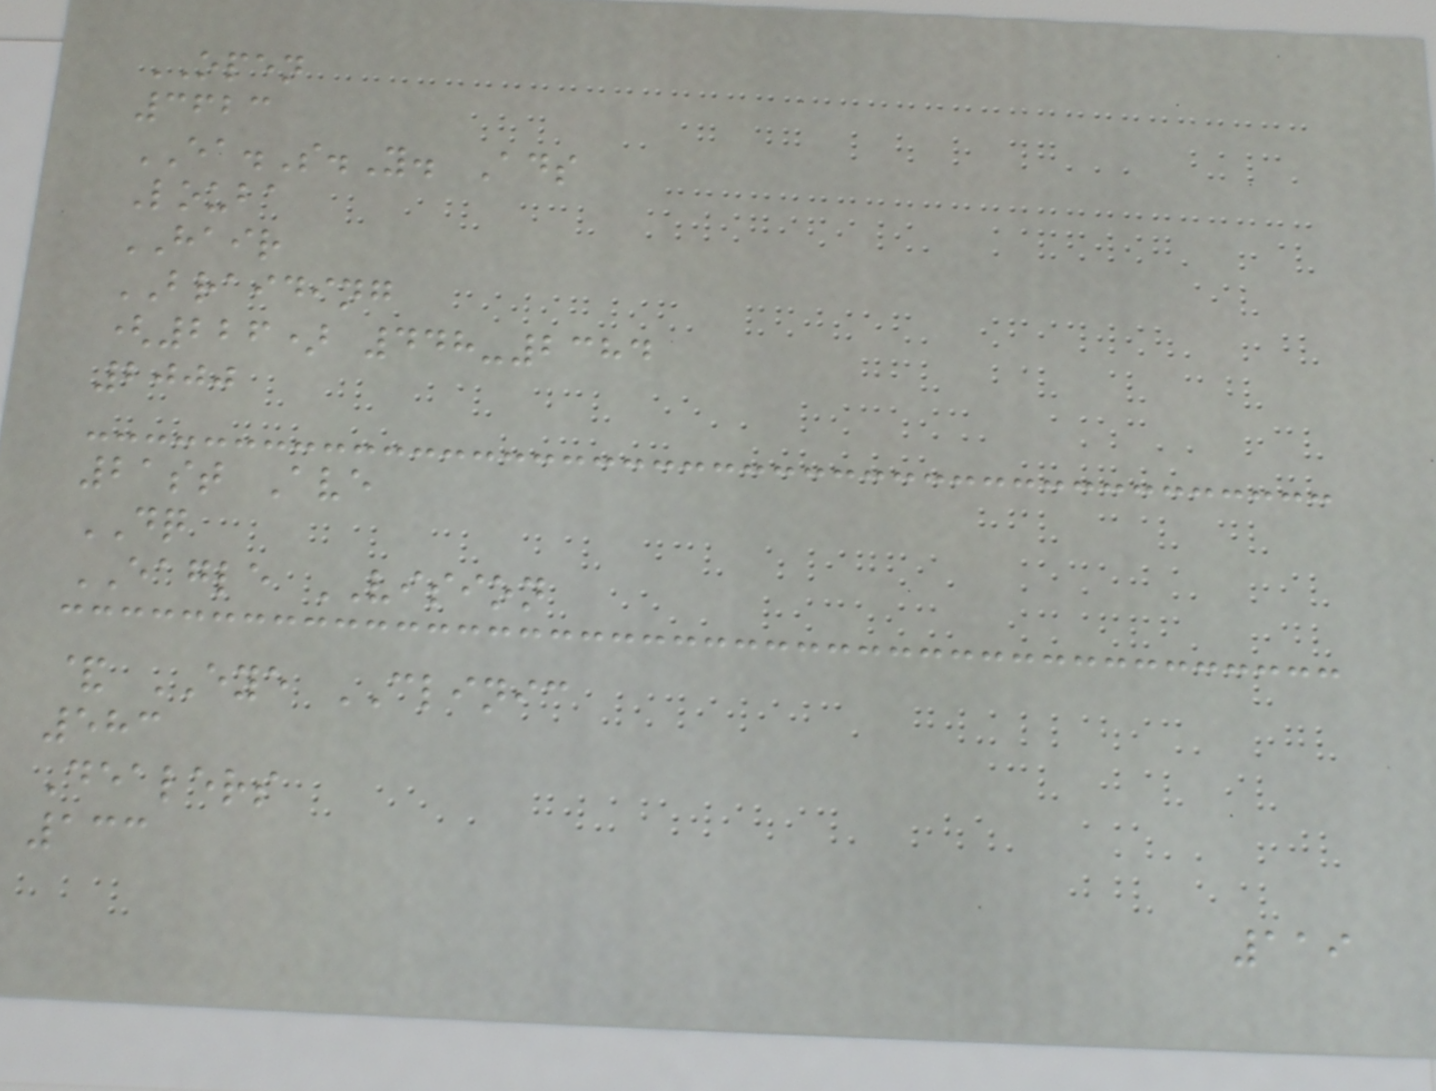OPEN
3623
EA.S.Y. Ads
Louba
HAIR
BRAIDING
(226) 448-2384
2000
21st Ave
DQ
EAGLE VISION
& EYE CLINIC
583
Dealers
133
119
